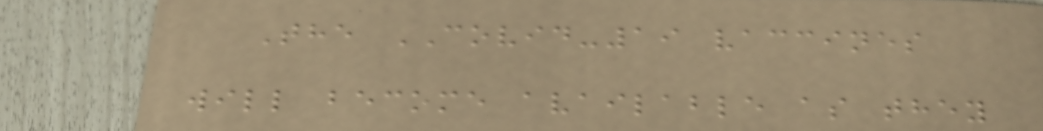The COVID-19 vaccines
will become available as they
